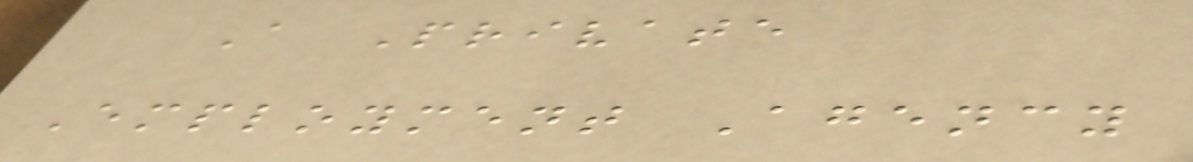A Private
Employment Agency
